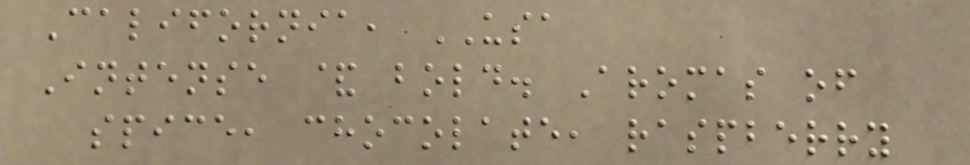California, USA
Intense & bold. Aromas of
spice, chocolate, raspberry
